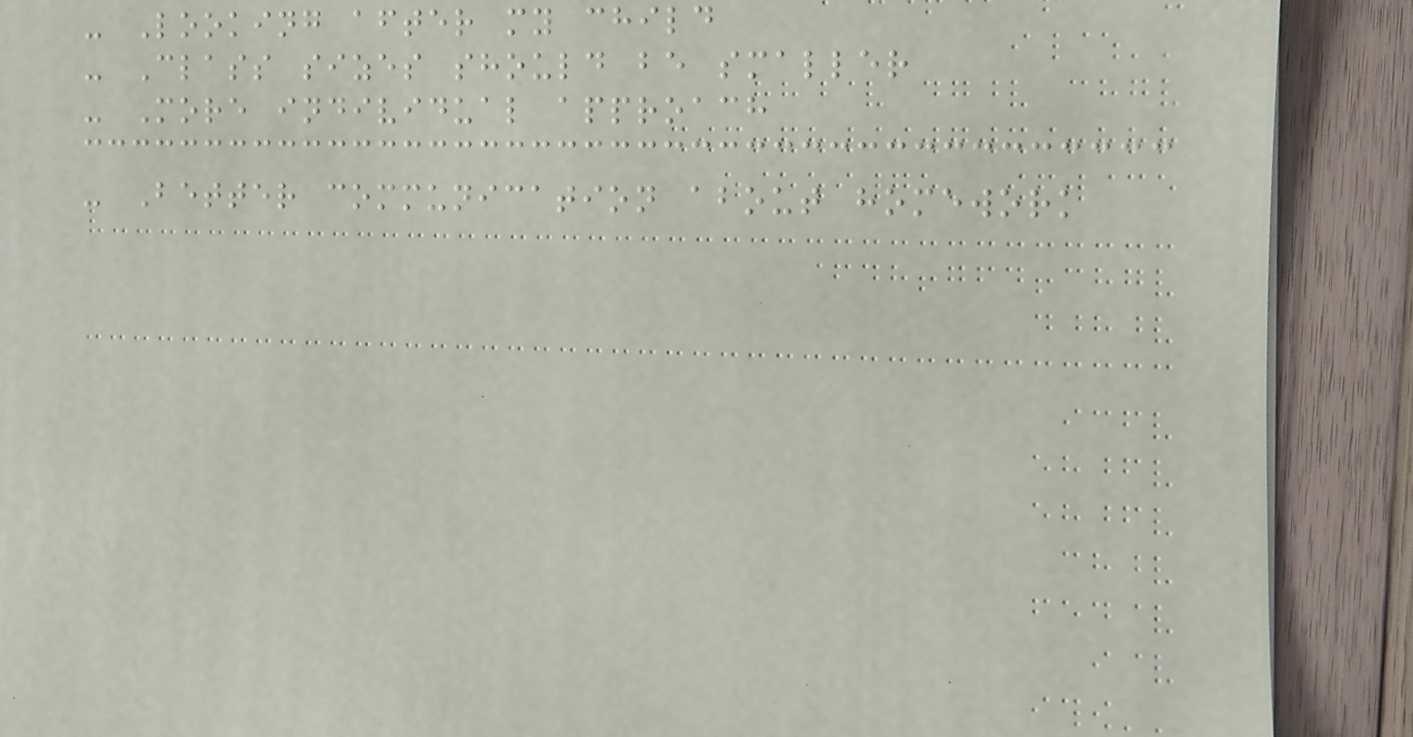- Looking after my child
- Class sizes should be smaller
- More individual approach
- Better communication about homework
